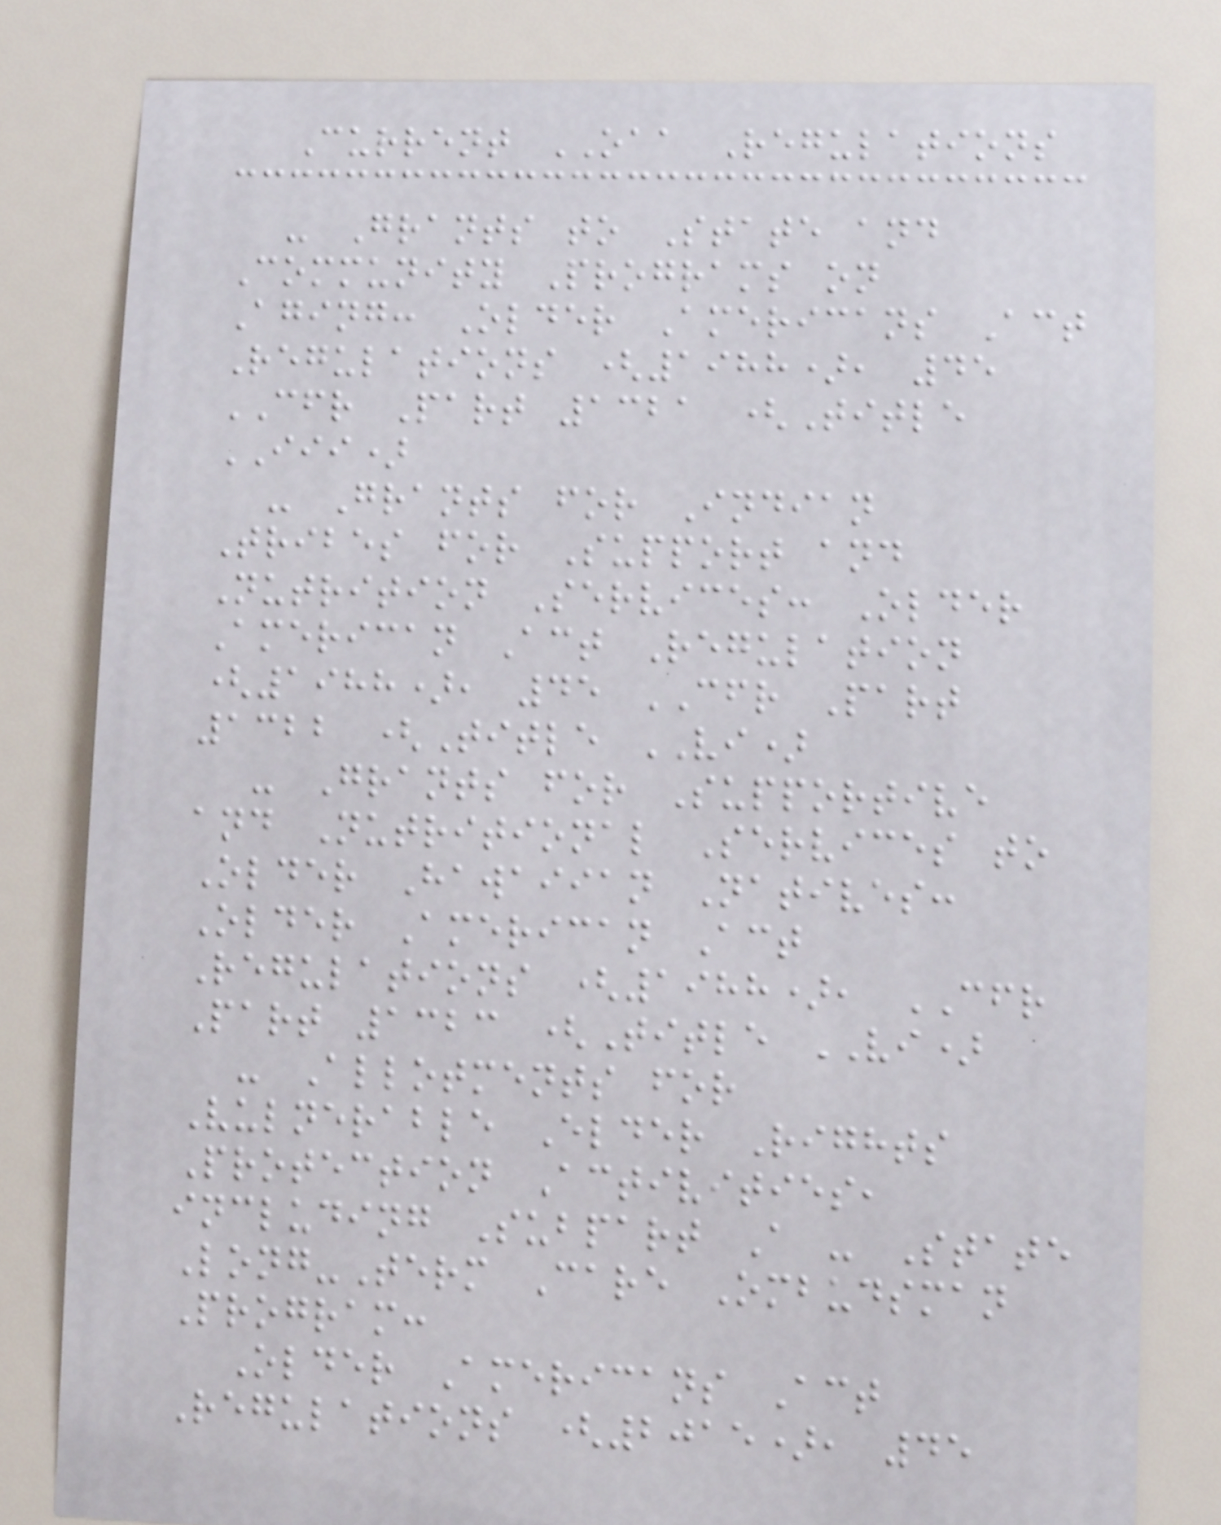Current OAA Regulations
- Grants to State and
Community Programs on
Aging: Older Americans Act
Regulations (1988), 45
CFR Part 1321 (Title
III)
- Grants for Indian
Tribes for Support and
Nutrition Services: Older
American Act Regulation
(1988), 45 CFR Part
1322 (Title VI)
- Grants for Supportive
and Nutritional Services to
Older Hawaiian Natives:
Older American Act
Regulations (1988), CFR
Part 1323 (Title VI)
- Allotments for
Vulnerable Elder Rights
Protection Activities,
including Subpart A - State
Long-Term Care Ombudsman
Program:
Older Americans Act
Regulations (2015), 45
